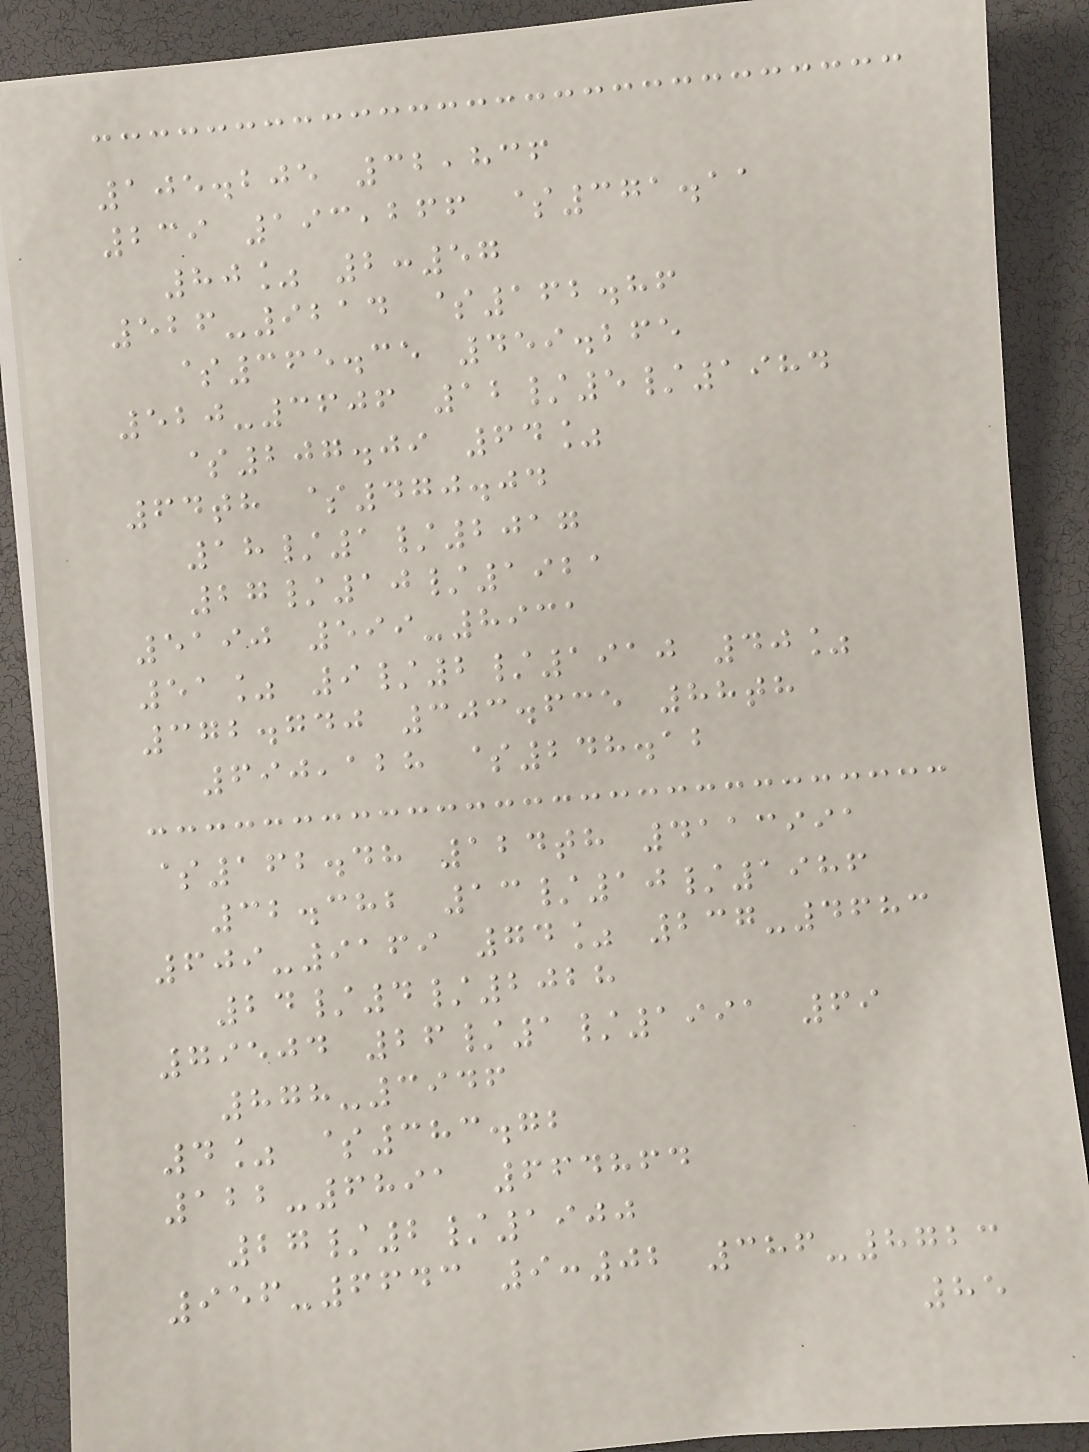105.205 32,836
239 193,266 $371.11
80% 2:57
526-9214 $162.86
$365.35 459.265
520-3606 12/5/1984
$207.09 64%
64th $470.04
18/1/2017
27/10/1921
5190 599-8931
51% 9/2/1910 40%
372.740 303.635 88th
690,128 $248.12
$162.48 124th 4113991
32.382 13/10/1986
609-9169 74% 237-4683
24/4/2028
79504 26/1/1991 69
878-3946
4% $383.72
122-6891 664864
27/2/1900
956-6643 9:02 386-8723
85
